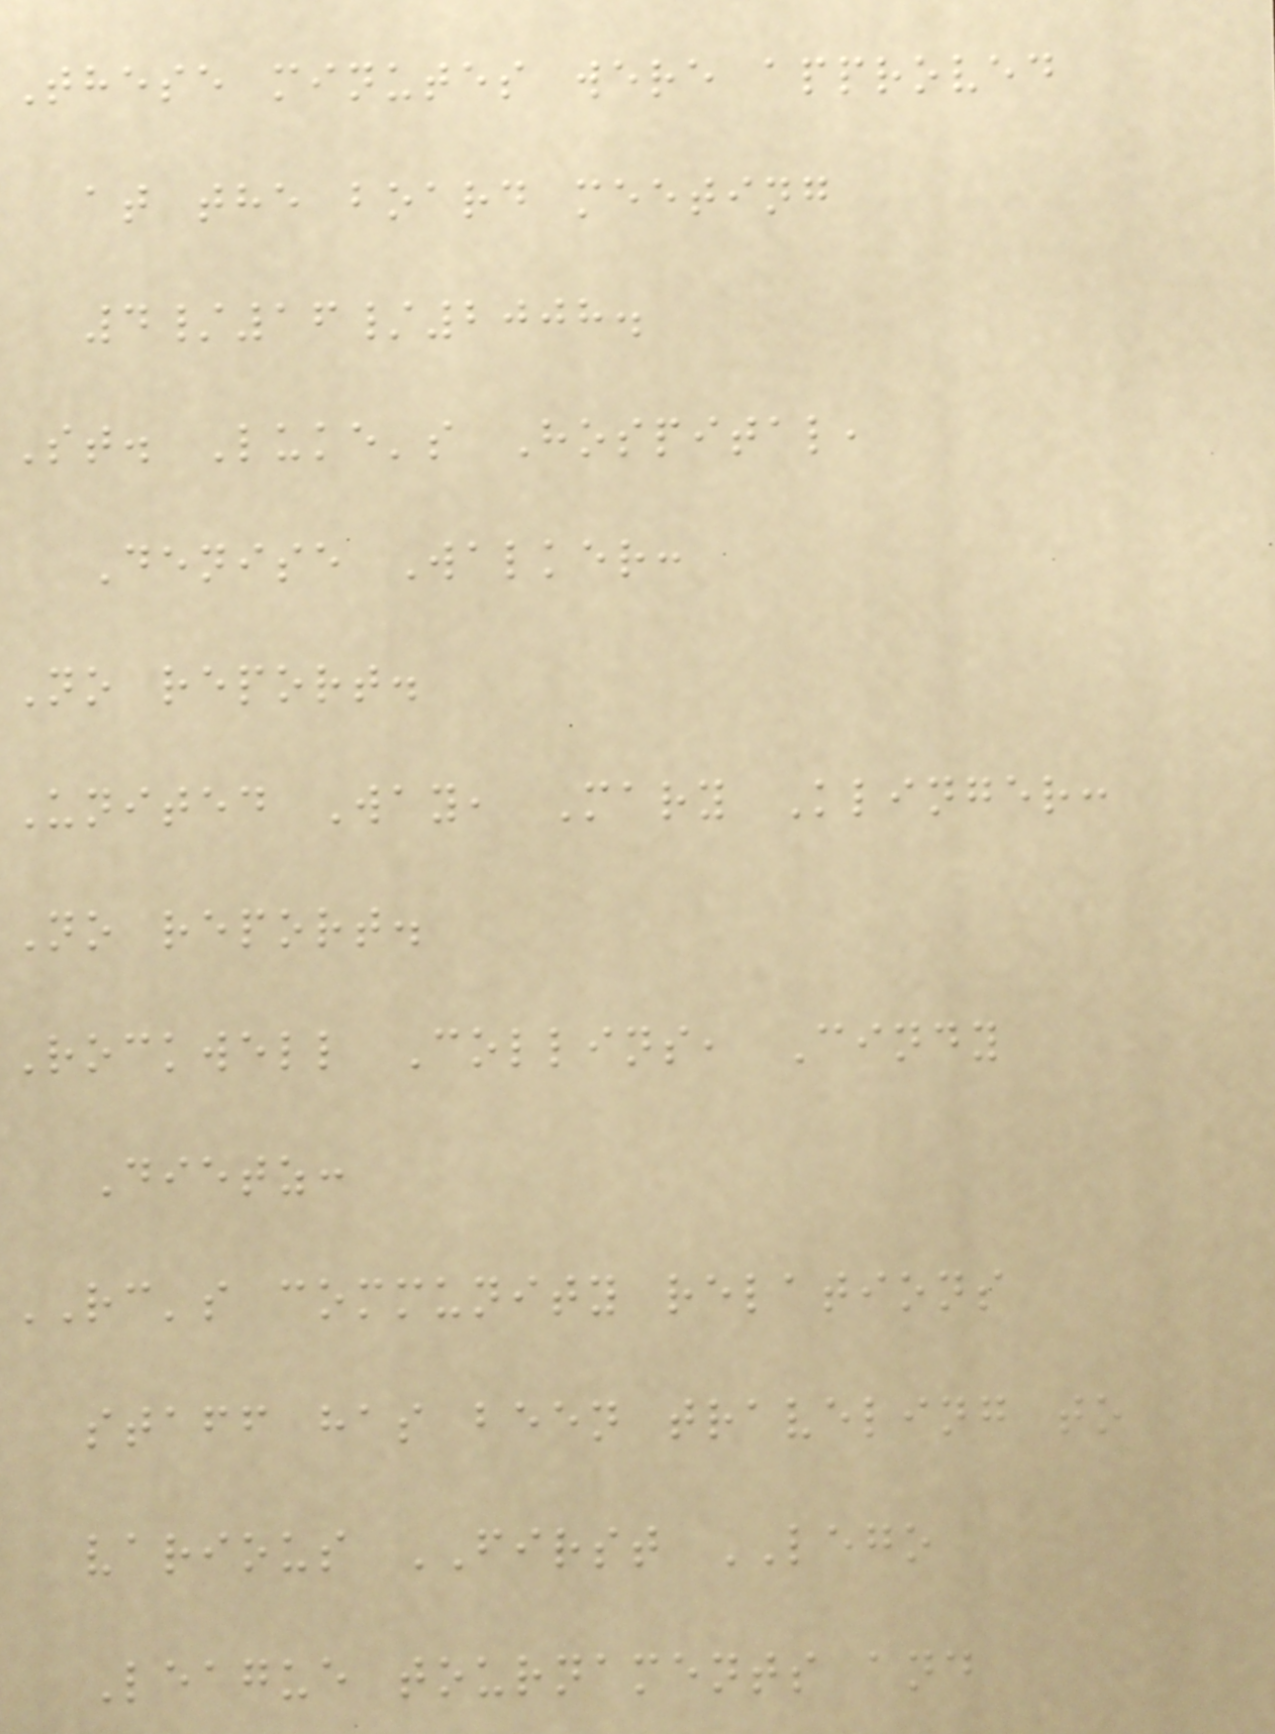These minutes were approved
at the board meeting
4/16/2008.
St. Luke's Hospital,
Denise Walker:
No report.
United Way, Mary Klinger:
No report.
Rockwell Collins, Cindy
Dietz:
RC's community relations
staff has been traveling to
various FIRST LEGO
League tournaments and
